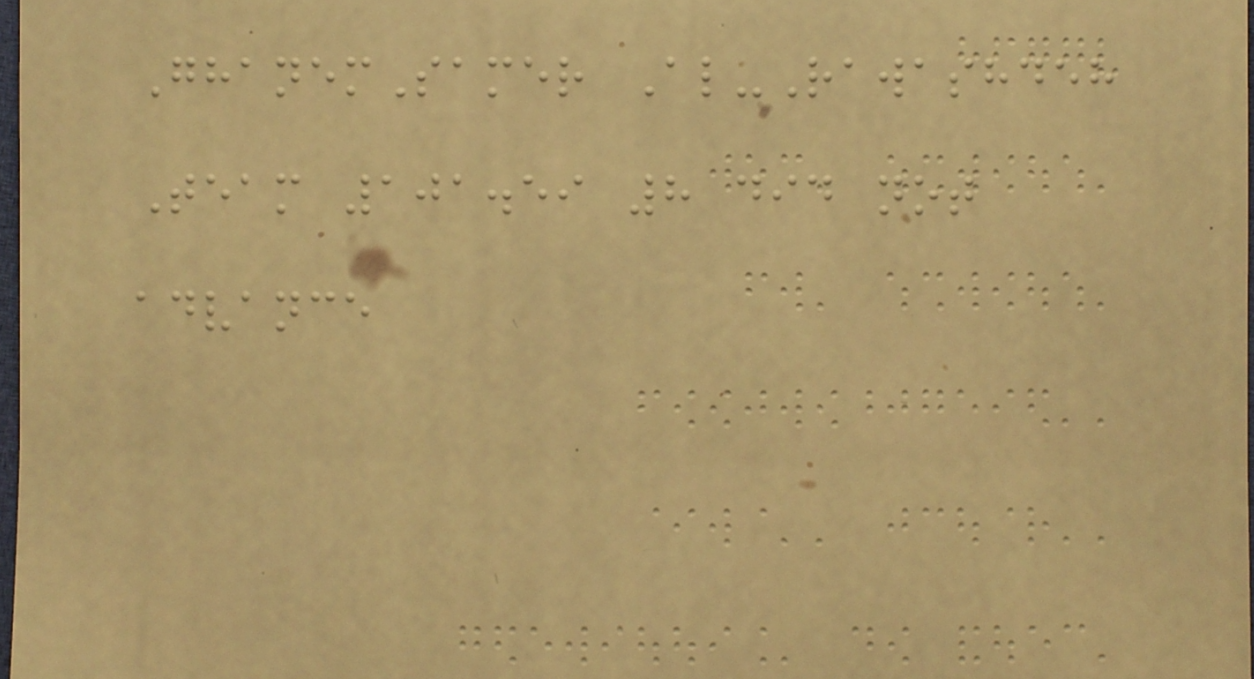GhanemSamer Al-Rawashdeh
Team 101.59 8 did not
advance
